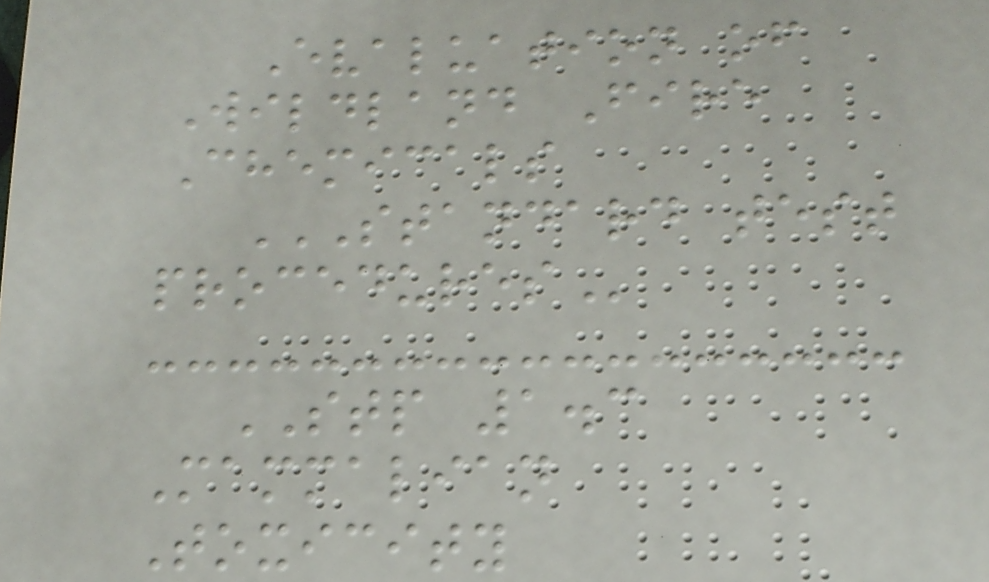Evaluation of
Wildland Fire
Chemicals
STANDARD TEST
PROCEDURES
STP 1.3
Mammalian
Toxicity
